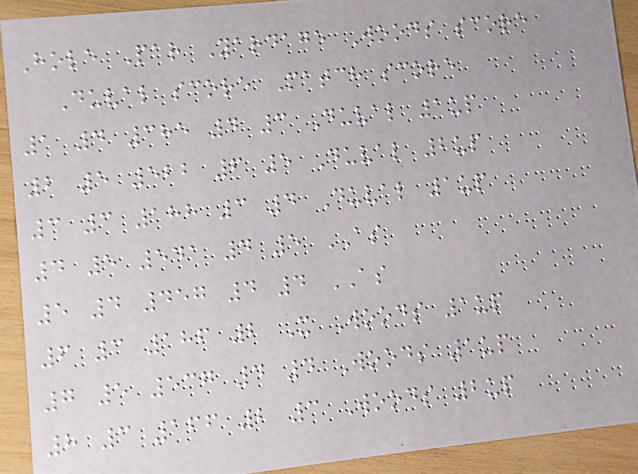Hole Par Yardage Woods score
Duval score Match score
1 4 385 4 3 Duval 1up
2 5 522 6 5 Duval 2up
3 3 188 3 4 Duval 1up
4 5 541 4 5 AS
5 4 457 4 4 AS
6 3 186 2 X Woods 1up
7 5 537 4 4 Woods 1up
8 3 166 2 3 Woods 2up
